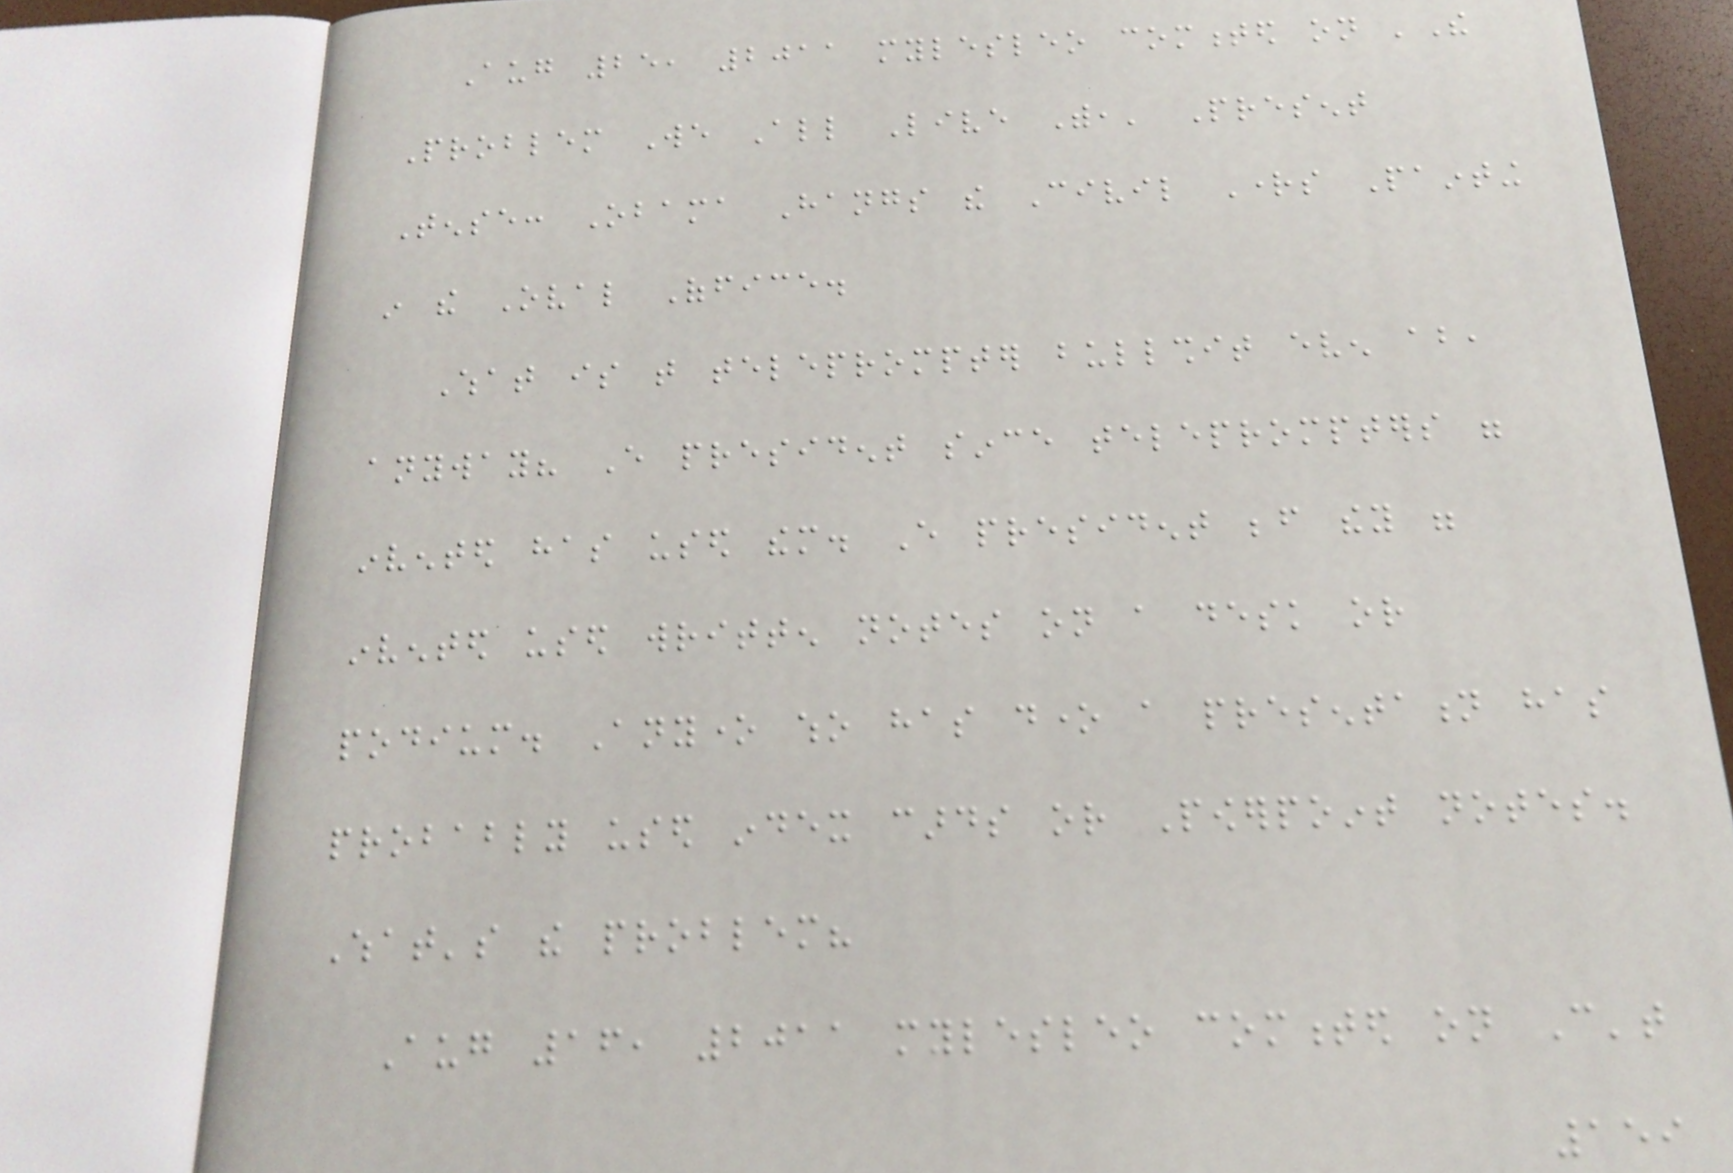Aug 25, 2011 mylesleo commented on 'The
Problem We All Live With,' Present
Tense: Obama Hangs the Civil Rights Painting
in the Oval Office.
What is that teleprompter bullshit even about,
anyway? Every president since teleprompters were
invented has used them. Every president before they were
invented used written notes on a desk or
podium. Anyone who has done a presentation has
probably used index cards or Powerpoint notes.
What's the problem?
Aug 16, 2011 mylesleo commented on Can't
159
